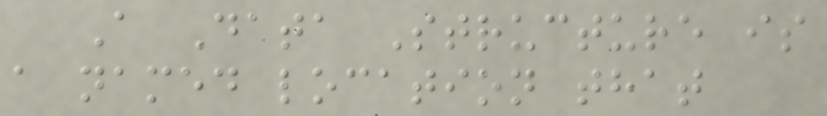A Data Structure is
a named location that
